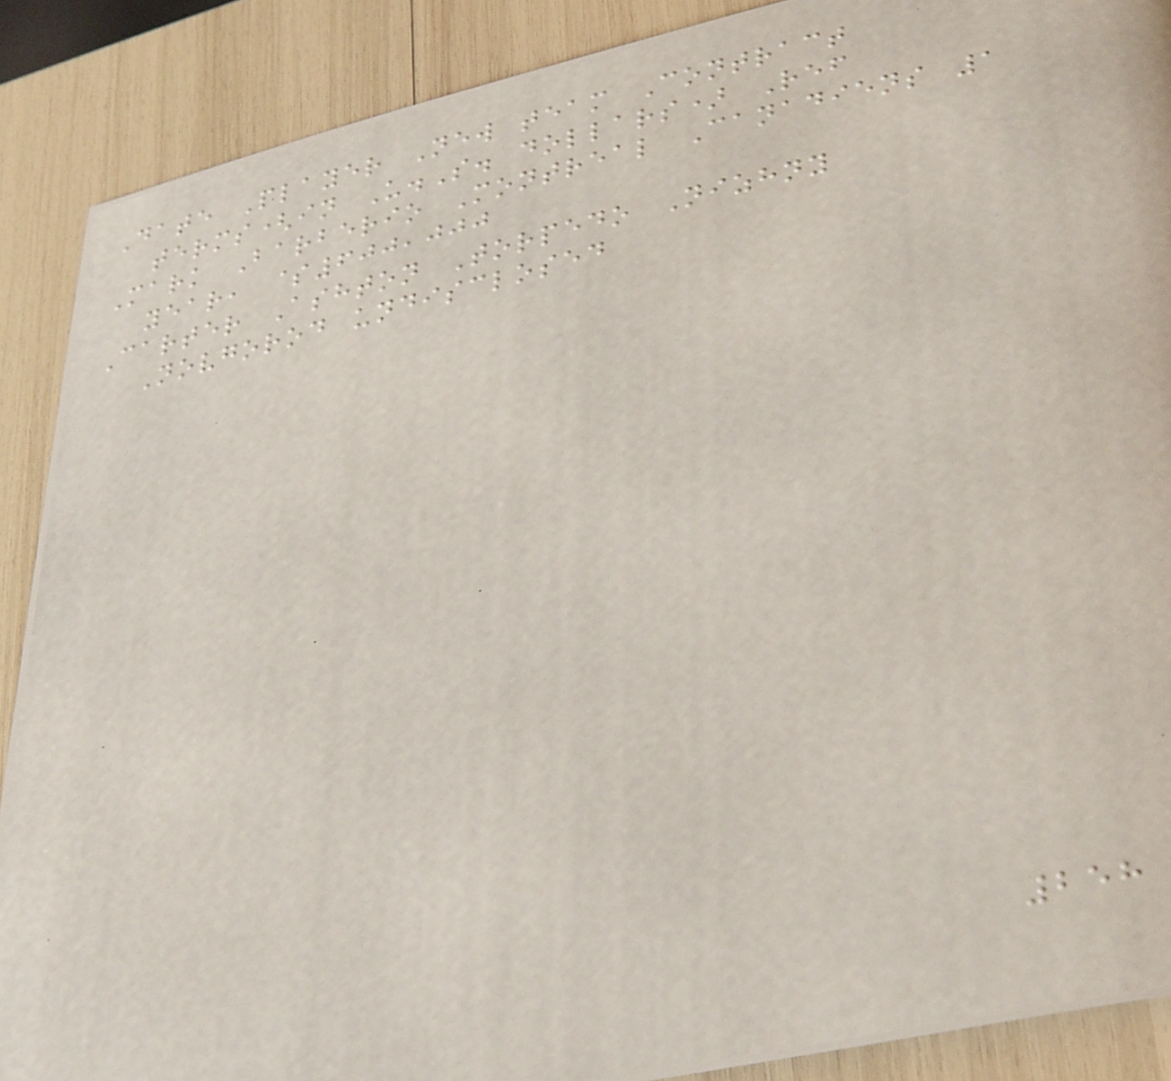Date Player New team Contract
terms(in U.S. dollars) Ref
Mark Barberio Montreal Canadiens 1
year, $600,000
Carter Ashton Torpedo Nizhny
Novgorod undisclosed
258
